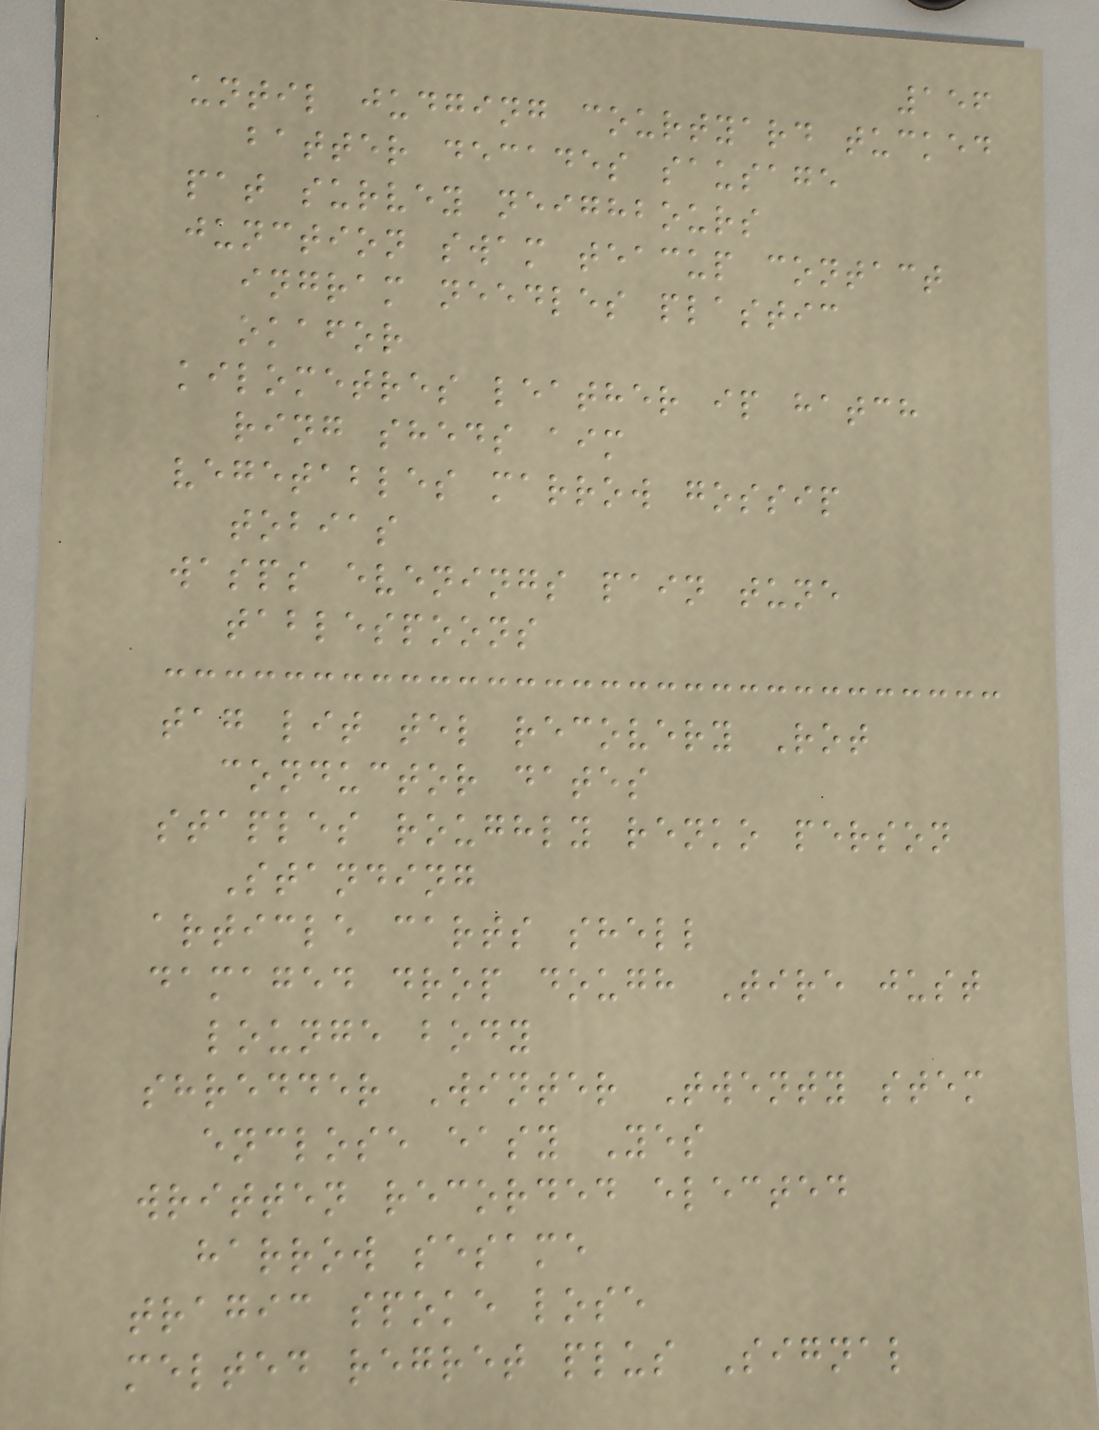156
until judging courtyard tucked
batter decades sausage
pat survey neighbours
junction swam teacup contact
ingram needles plastic
okafor
kilometres leather ip hatch
ring sheds aim
vegetables marrow gossip
tobias
wasps evenings pain tune
tablespoons
tag lit tel recovery Rot
conductor dates
staples roughly renko person
Standing
article carts shell
damaged drop dough Tire just
lounge body
shredder Winter Twenty stem
enclose easy Yes
written recorded elected
harrow sesame
tragic spoke lose
melted regret plus Signal
